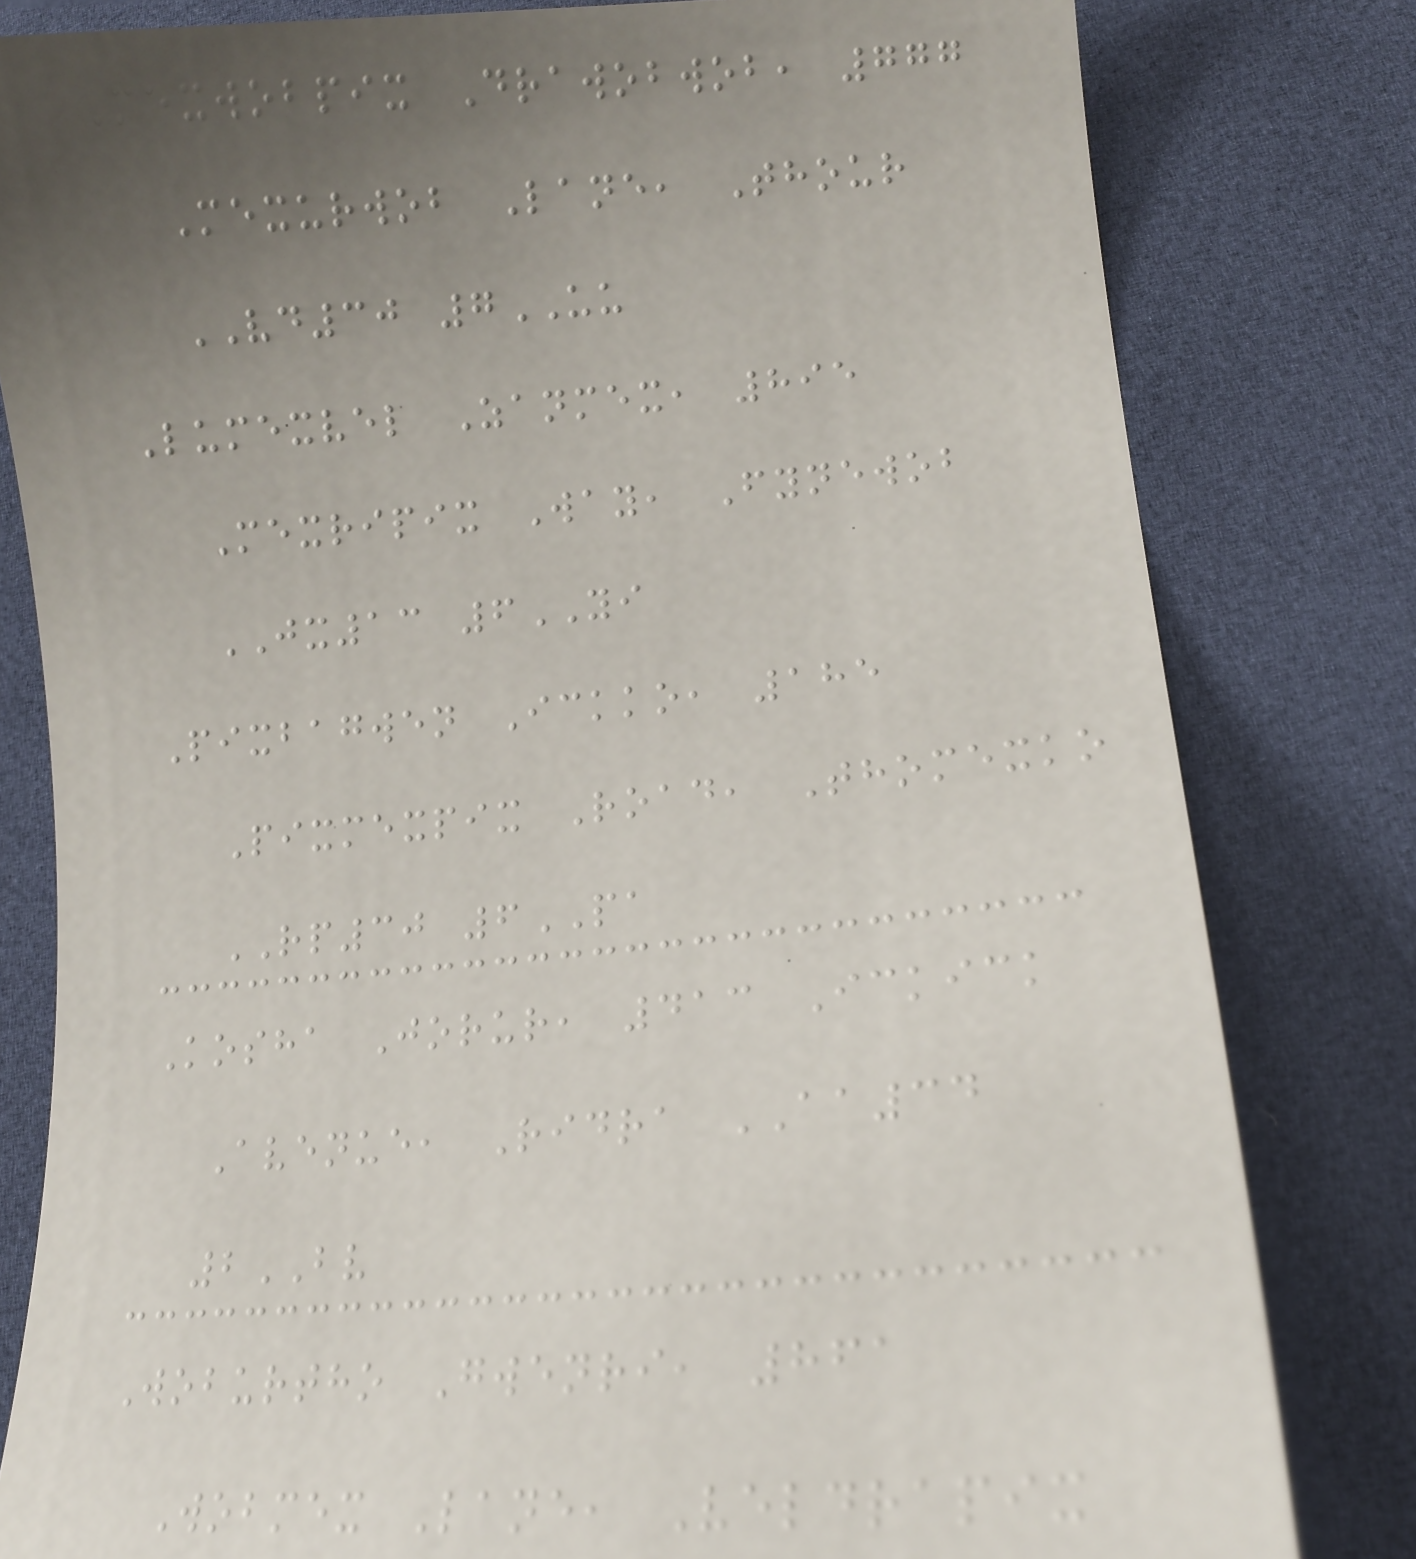Mexwobpix Drawobwob, 777
Mexurwob Lane, Thour
VD30 7UU
Lumexvel Zanmex, 895
Mexripix Way, Fynewob
JX13 6YI
Pixbagwen Ickko, 185
Pixmexpix Road, Thomexko
RP30 6PA
Kosha Jorur, 413 Ickick
Avenue, Ridra AA34
2BV
Woburtho Gwenri, 861
Wobmex Lane, Veldrapix
